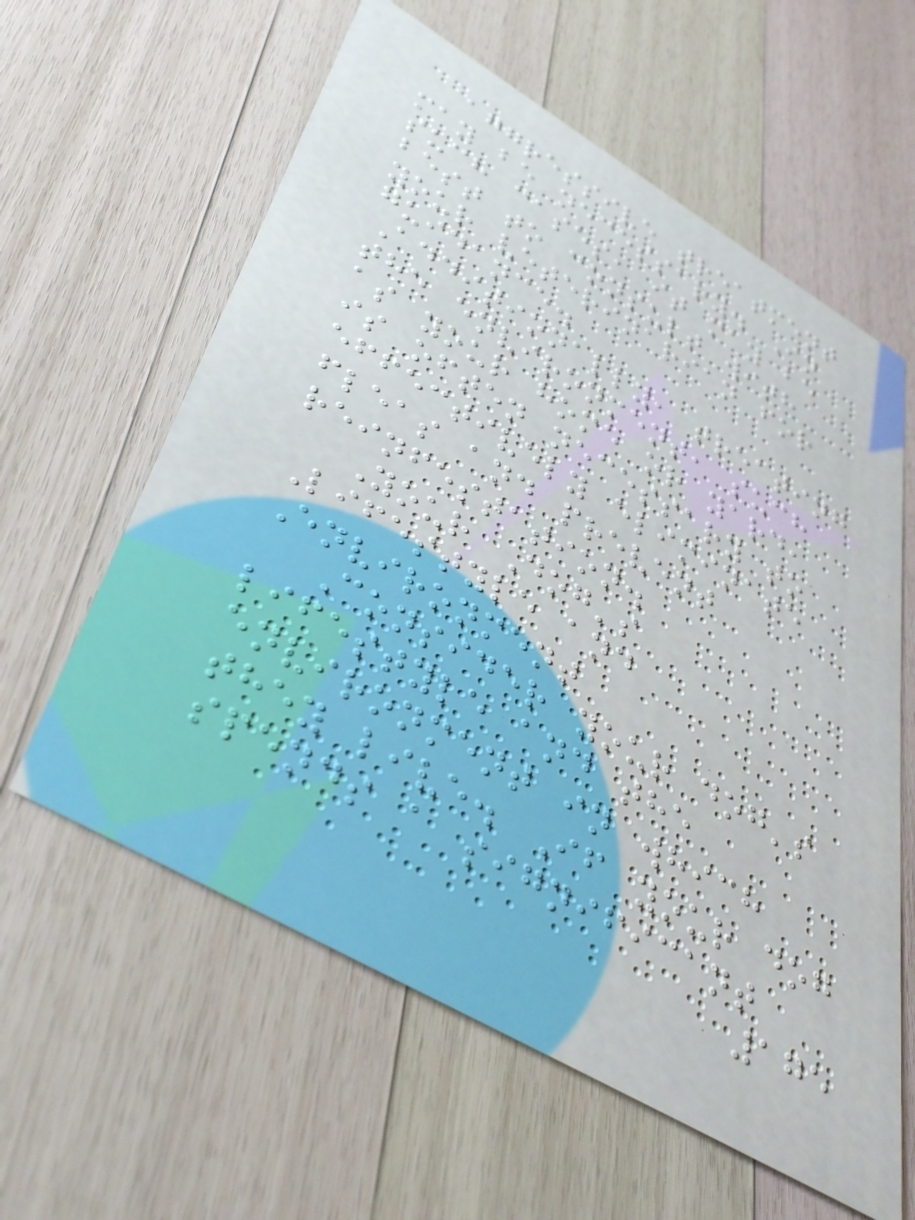aggressive treatment
may be necessary. In
such cases, it may be
best to consult with
your veterinarian for
guidance.
Additionally, treating
the environment, such
as your home or yard,
is often necessary to
effectively eliminate
fleas and prevent
reinfestation.
Your Dog's
Lifestyle and
Environment
Consider your dog's
lifestyle and the
environment in which
they live. If your dog
spends a significant
175
